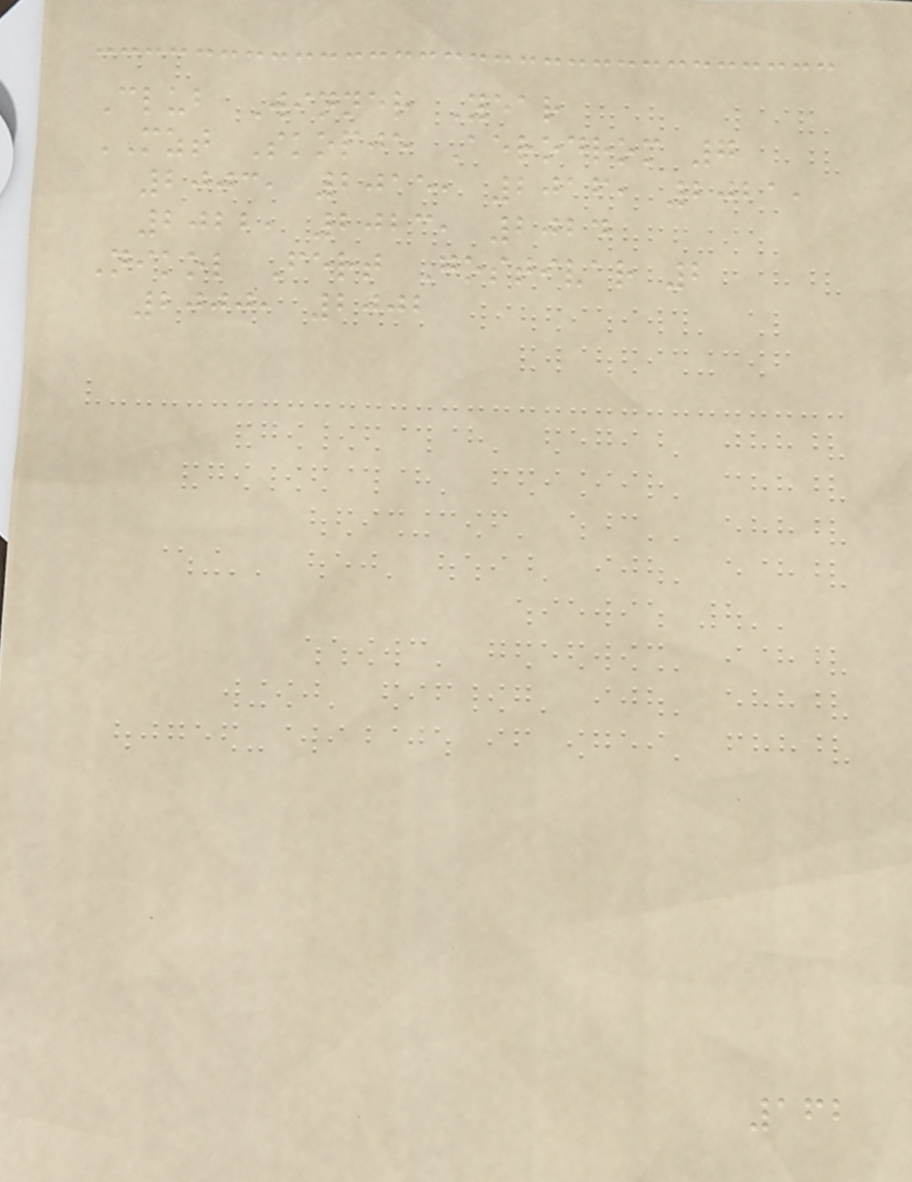Club Winner Year
MZT Skopje Aerodrom 7
2003, 2015, 2016, 2021,
2022, 2023, 2024
Nikol Fert Gostivar 2
2000, 2002
162
